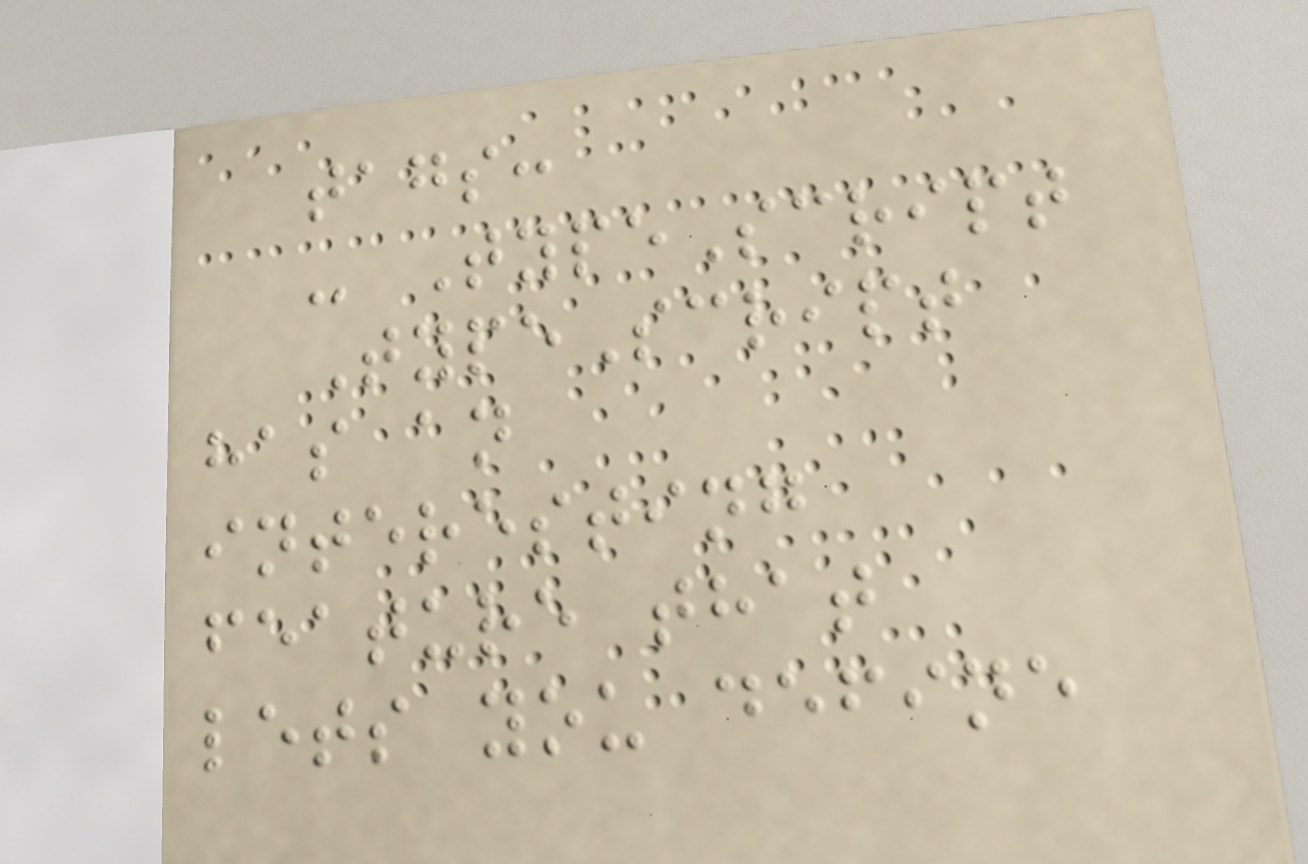tags:
- TypeScript
TypeScript
has an
interesting
feature that
lets you define
